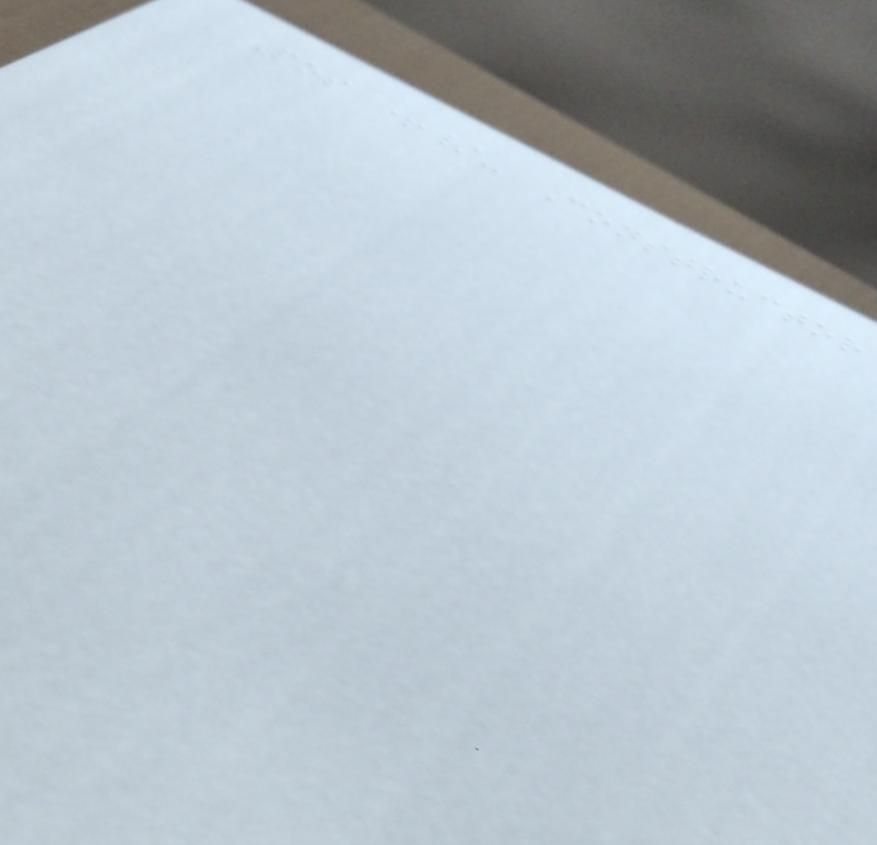Pos +/- Constructor
